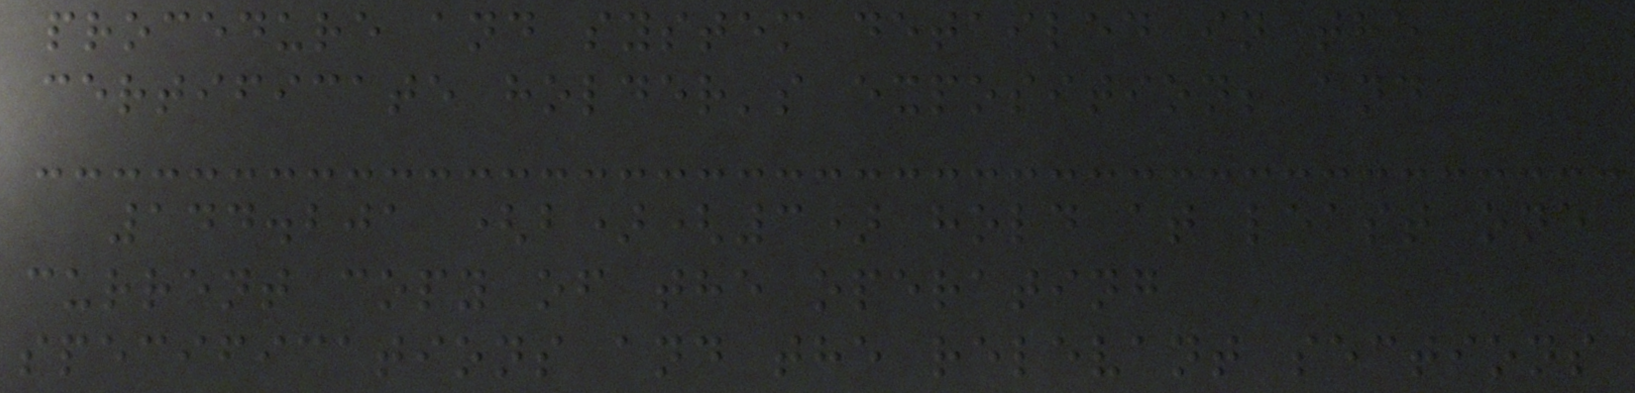procedure and system detailed in the
certificate holder's exposition; and
144.201 (b)(3) hold at least one
current copy of the operating
specifications and the relevant sections
